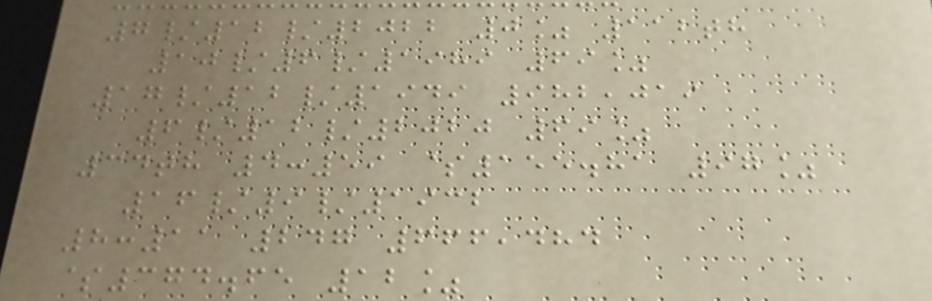7/12/2022 0% 112th
10/6/1989 69%
17/12/1949 982,019
6/12/2020 69%
34th 4:59 $155.81 97%
16/9/1932
8:11 247 666,484
$374.65 12%
